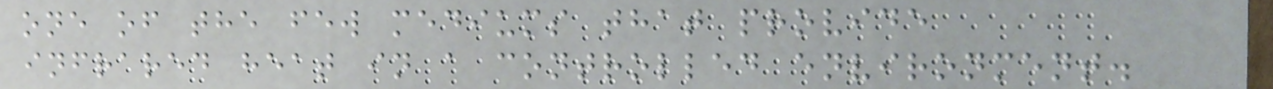one of the few mediums that provide
infrared heat in a controlled environment.
